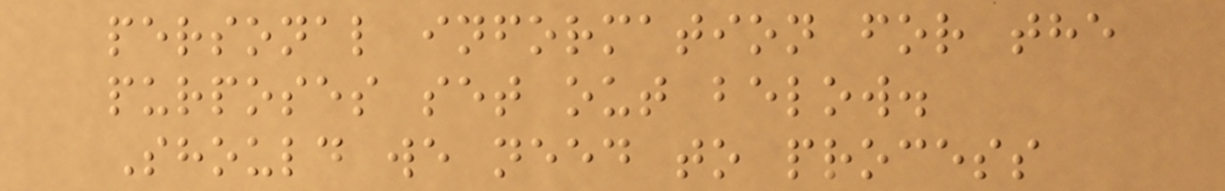personal information for the
purposes set out below.
Should we need to process
